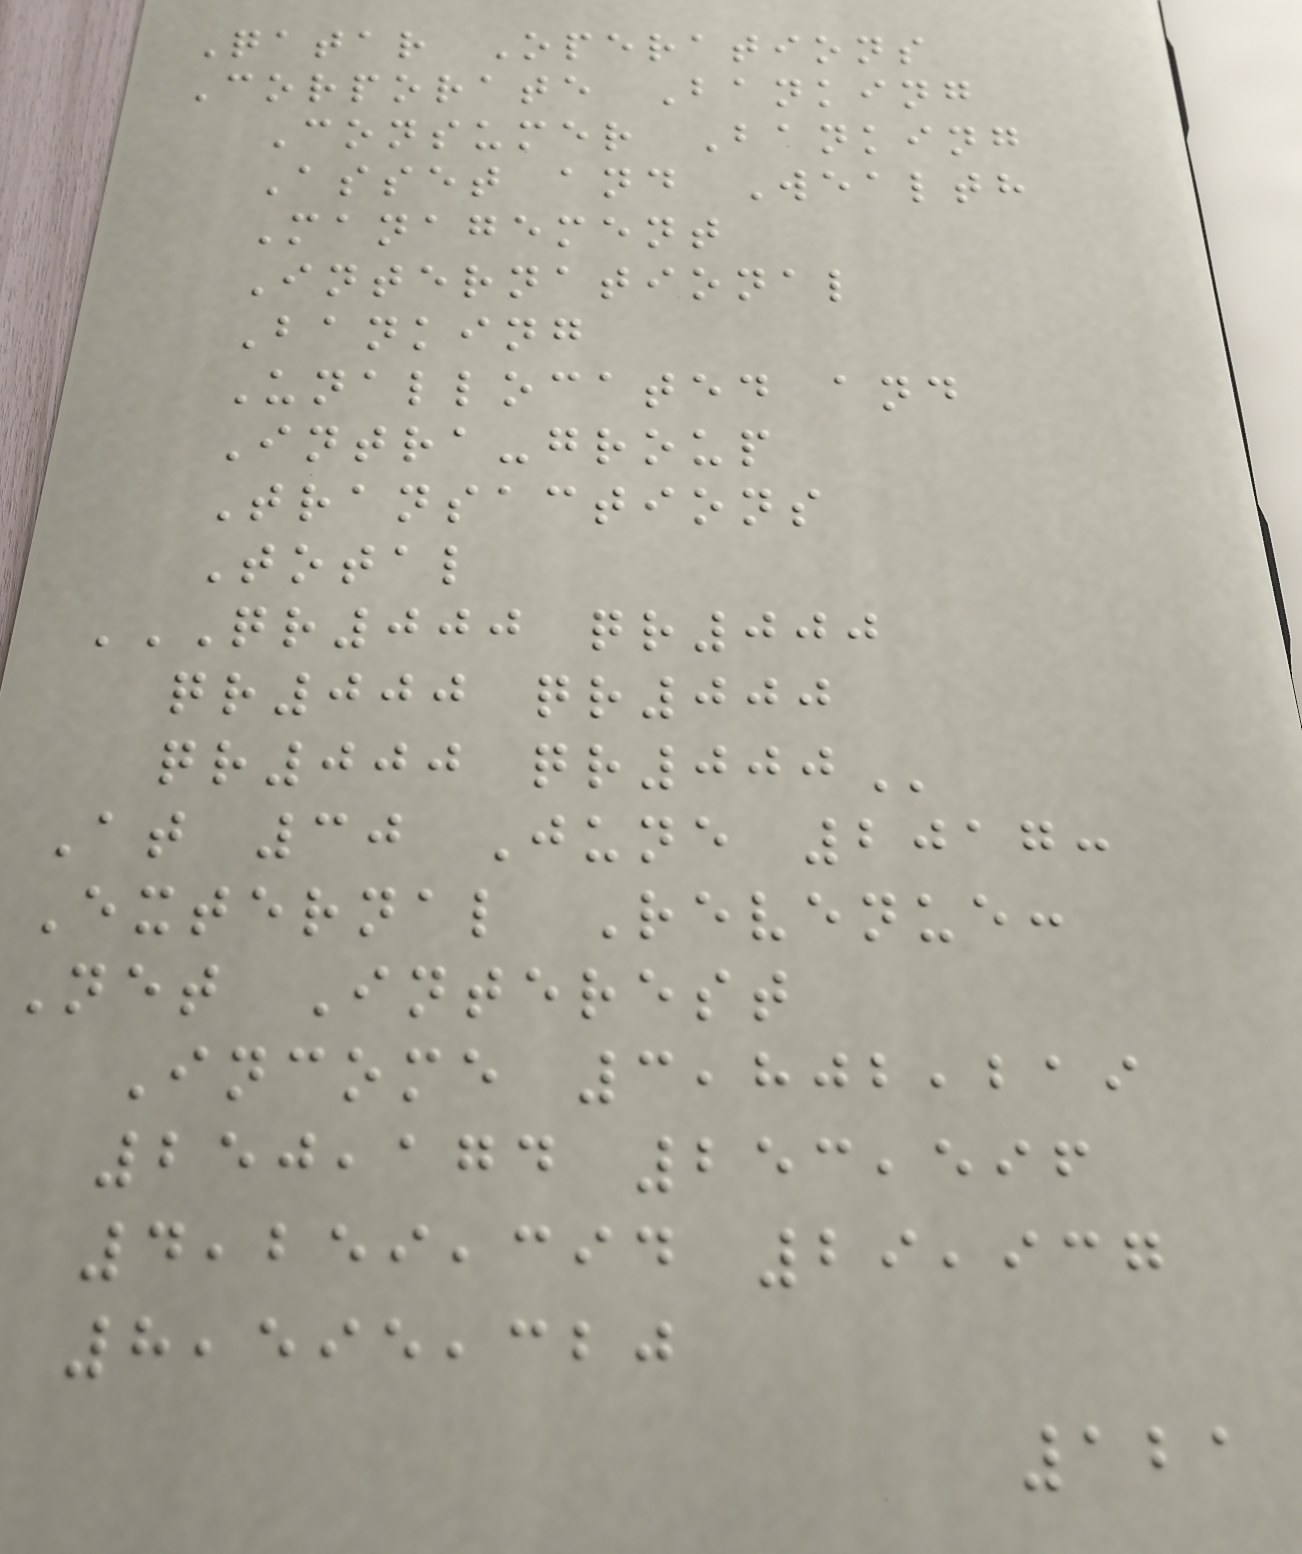Qatar Operations
Corporate Banking
Consumer Banking
Asset and Wealth
Management
International
Banking
Unallocated and
Intra-group
Transactions
Total
QR000 QR000
QR000 QR000
QR000 QR000
At 30 June 2017:
External Revenue:
Net Interest
Income 3,802,219
250,174 253,596
4,259,394 29,937
8,595,320
121
